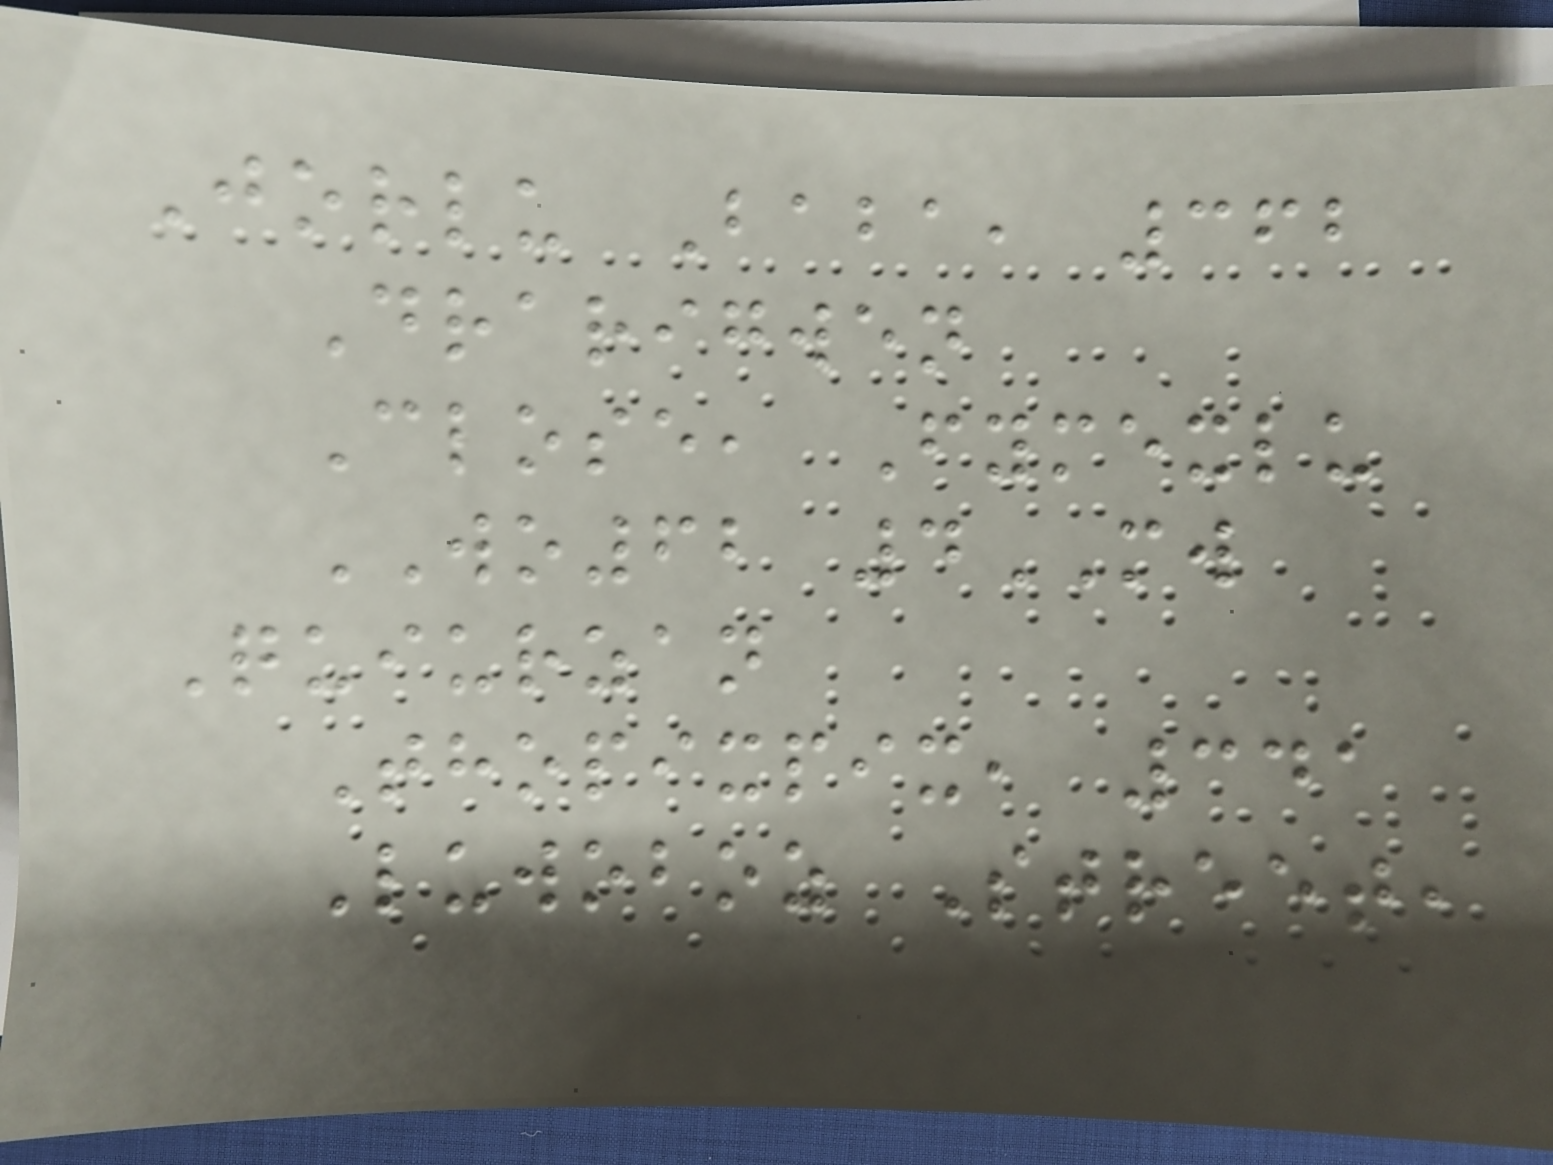Jorlu Baba, 362
Drarigwen
Close, Fymexlu
WO62 4MW
Quiurzan
Thopixpix, 341
Luwoboz Street,
